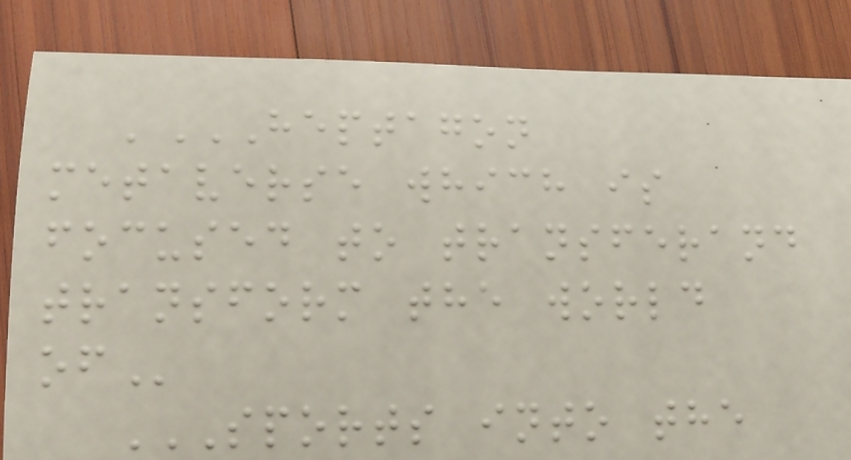'HEPTAGON
METAVERSE WHICH IS
FOCUSED TO TRANSFERAND
TRANSFORM THE WORLD
OF
SPORTS INTO THE
